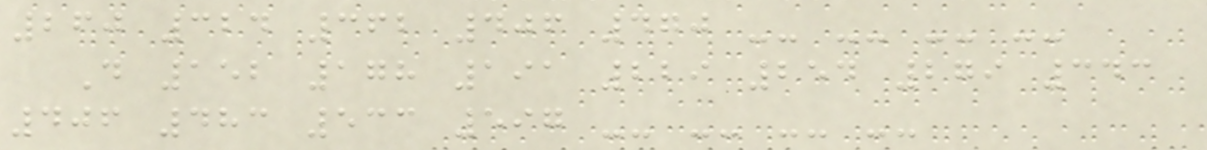260 324 362 406 470 -- -- -- --
D 152 178 191 229 254 279 343
406 483 533 597 -- -- -- --
